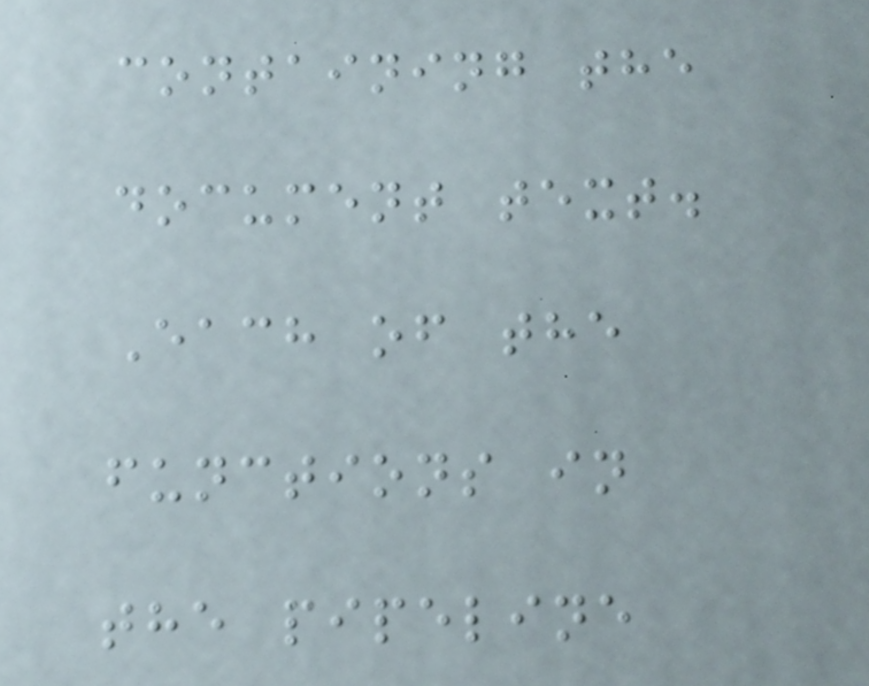containing the
document text.
Each of the
functions in
the pipeline
